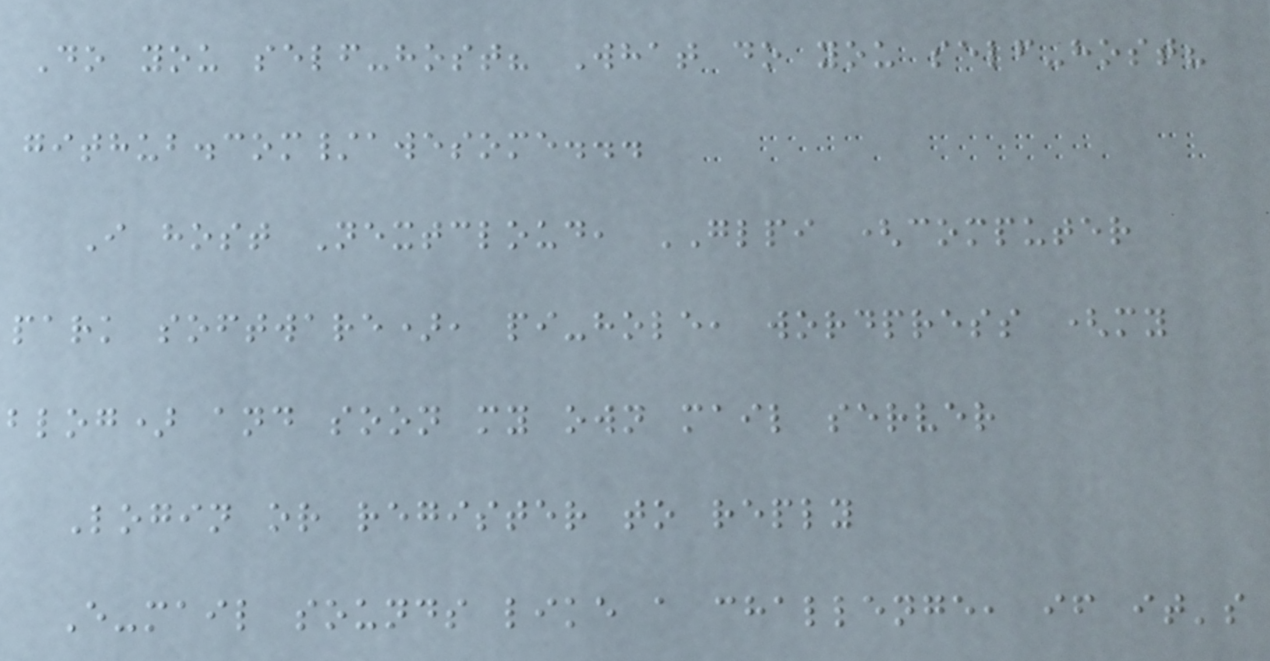Do you self-host? What do you self-host?
github.com/awesome...
I host Nextcloud, GLPI (computer
park software), pi-hole, wordpress (my
blog) and soon my own mail server
Login or register to reply
E-mail sounds like a challenge, if it's
